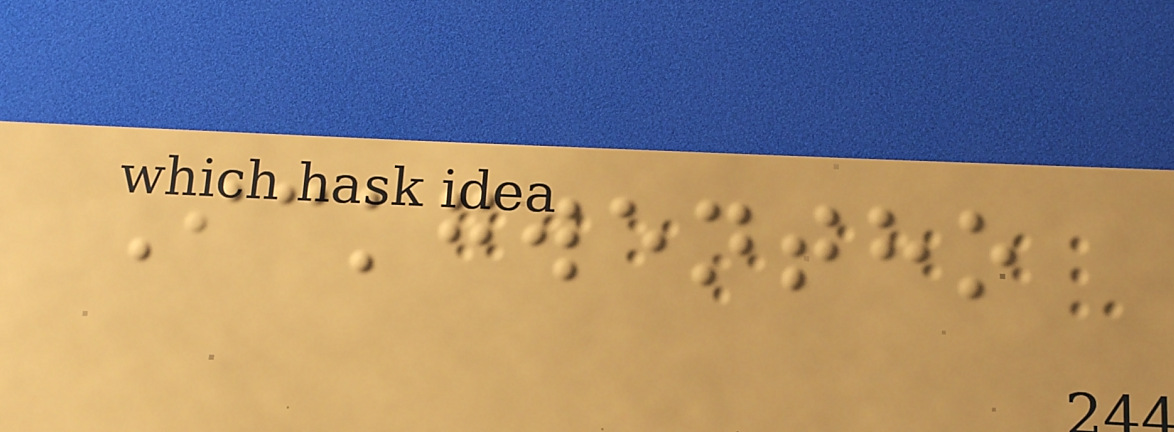Ickgwentho
